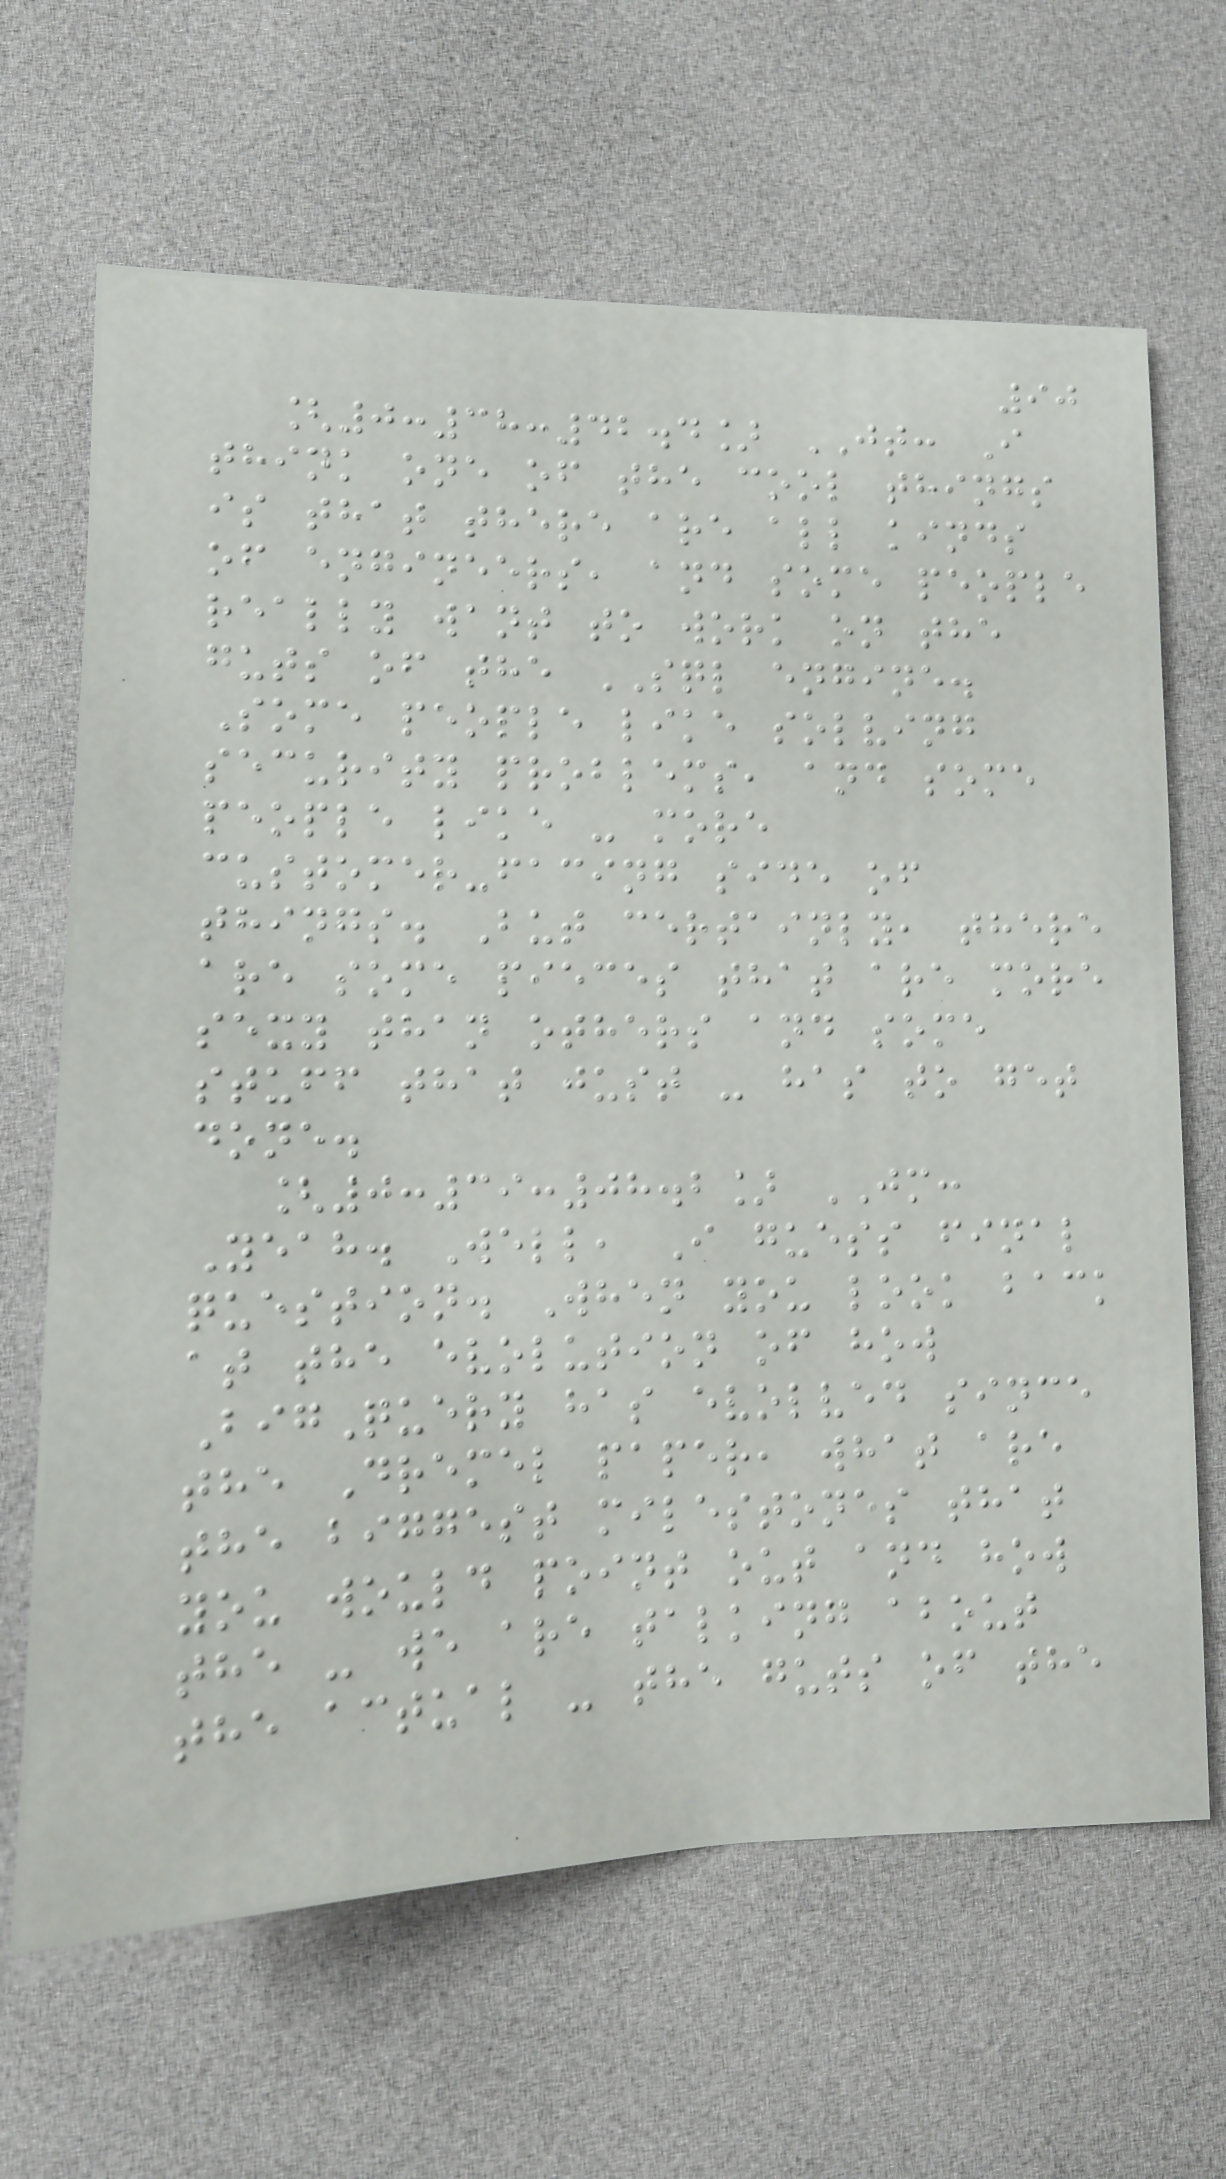90
[0:38:42.4] JT: I
think one of the cool things
is that there are all kinds
of engineers, and some people
really want to work on the
guts of the SQL engine.
Some people like solving
security problems, and some
people like - more
customer-facing side of
things. But certainly, there
are some pieces that are more
sexy than others and some
stuff that just - has to get
done.
[0:39:08.2] JM:
Yeah. Well, I guess final
question. When you look back
at the evolution of how
BigQuery has evolved since
the Dremel paper, what are
the biggest milestones that
you would point out and how
the - we are talking about
the actual - the guts of the
